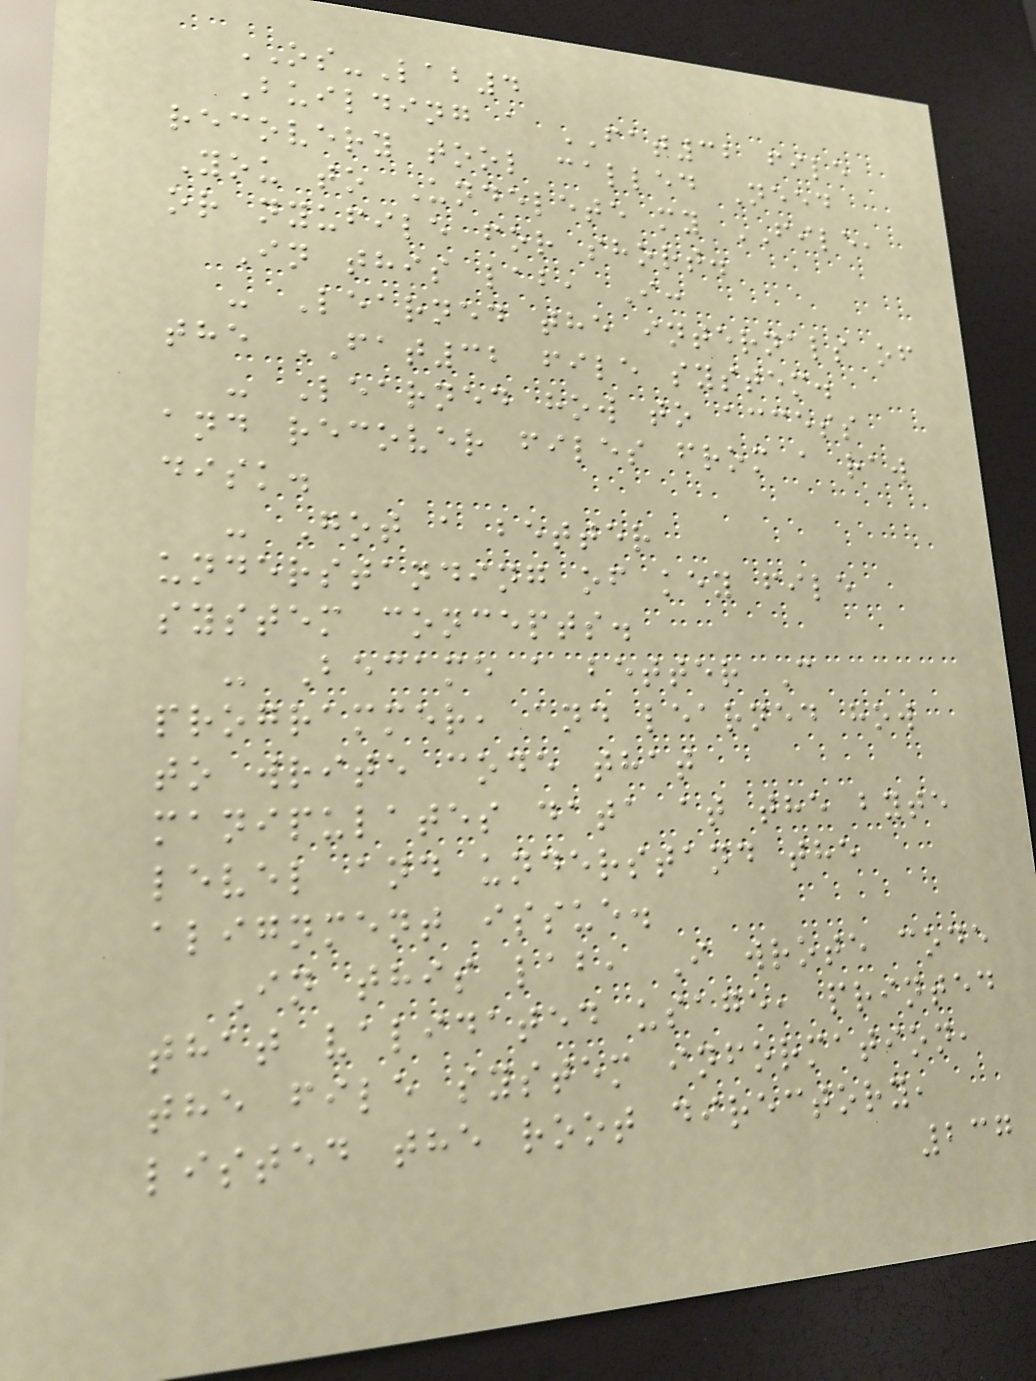OS-Lab4
Building a FAT32 file
recovery tool called Need
You to Undelete my FILE,
or nyufile for short.
In this lab, I:
- Learned the internals of
the FAT32 file system.
- Learned how to access
and recover files from a raw
disk.
- Got a better
understanding of key file
system concepts.
- Became a better C
programmer, and learned how
to write code that
manipulates data at the byte
level and understand the
alignment issue.
In this lab, I wrote code
that validated usage, printed
the file system information,
listed the root directory,
237
